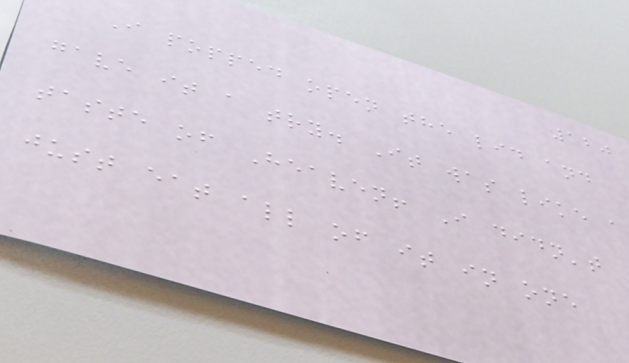120
I popped open the lid and
gave it a try. It was like a
taste of Heaven! I didn't
just eat all of it in one
